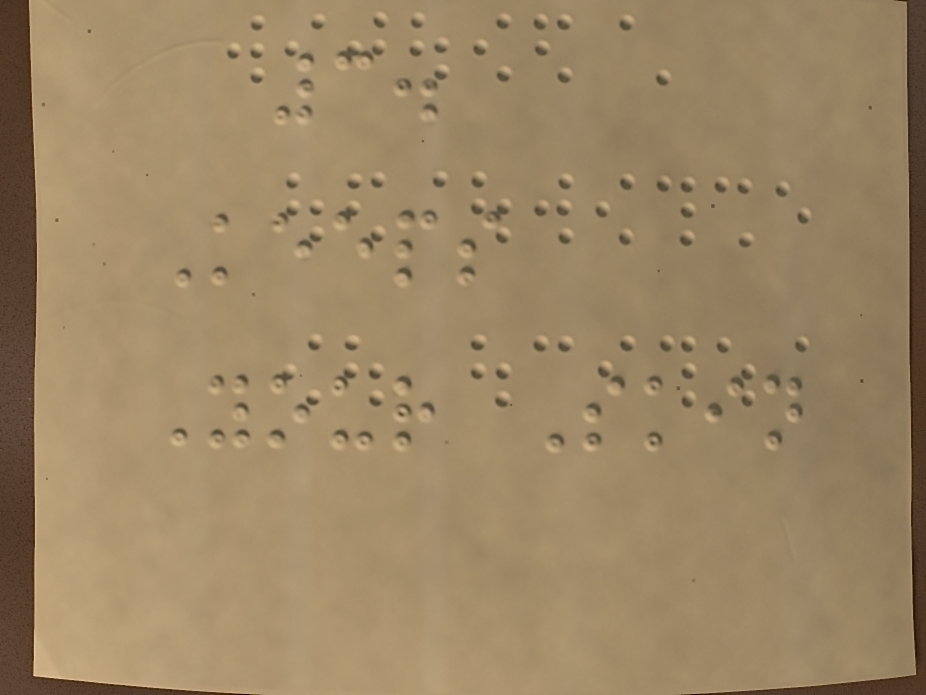3.
Keeps
Your Skin
